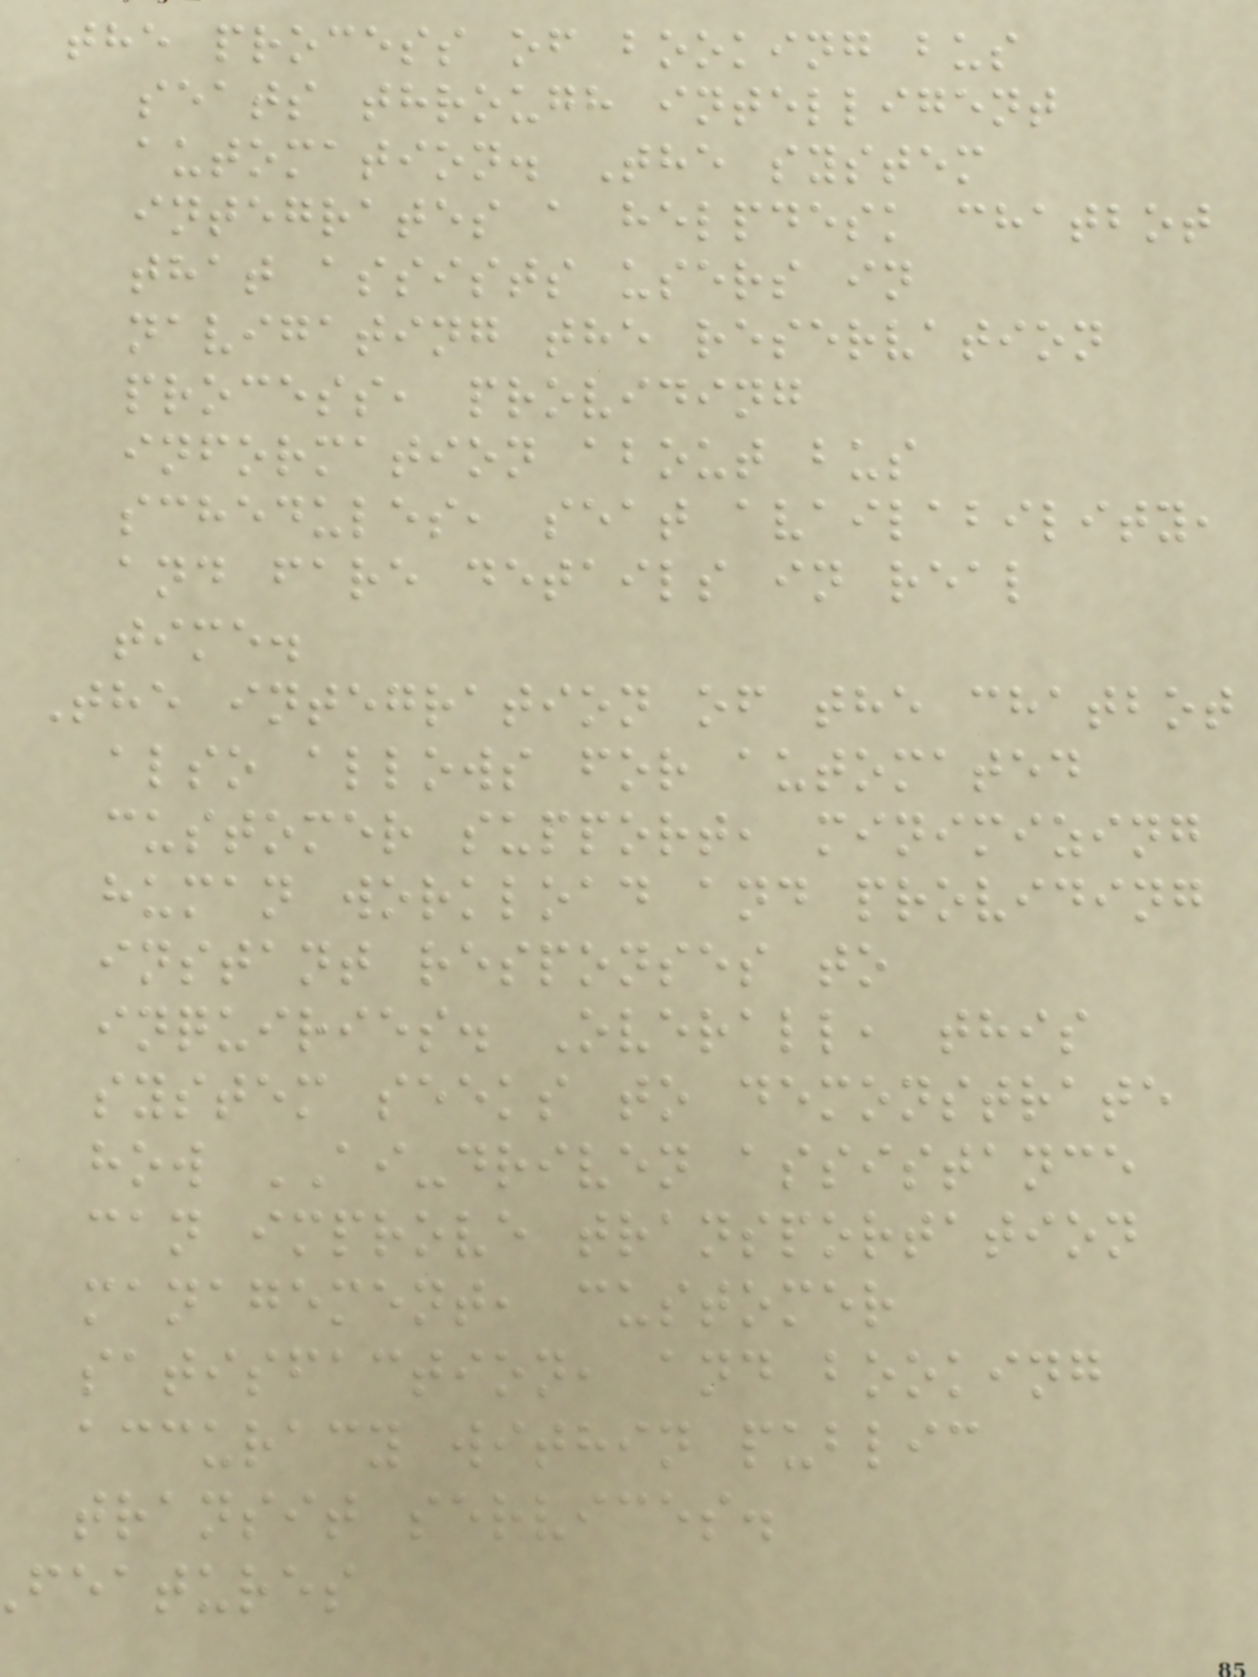the process of booking bus
seats through intelligent
automation. The system
integrates a helpdesk chatbot
that assists users in
navigating the reservation
process, providing
information about bus
schedules, seat availability,
and fare details in real
time.
The integration of the chatbot
also allows for automated
customer support, minimizing
human workload and providing
instant responses to
inquiries. Overall, this
system seeks to demonstrate
how AI-driven assistance
can improve transportation
management, customer
satisfaction, and booking
accuracy within public
transit services.
features
